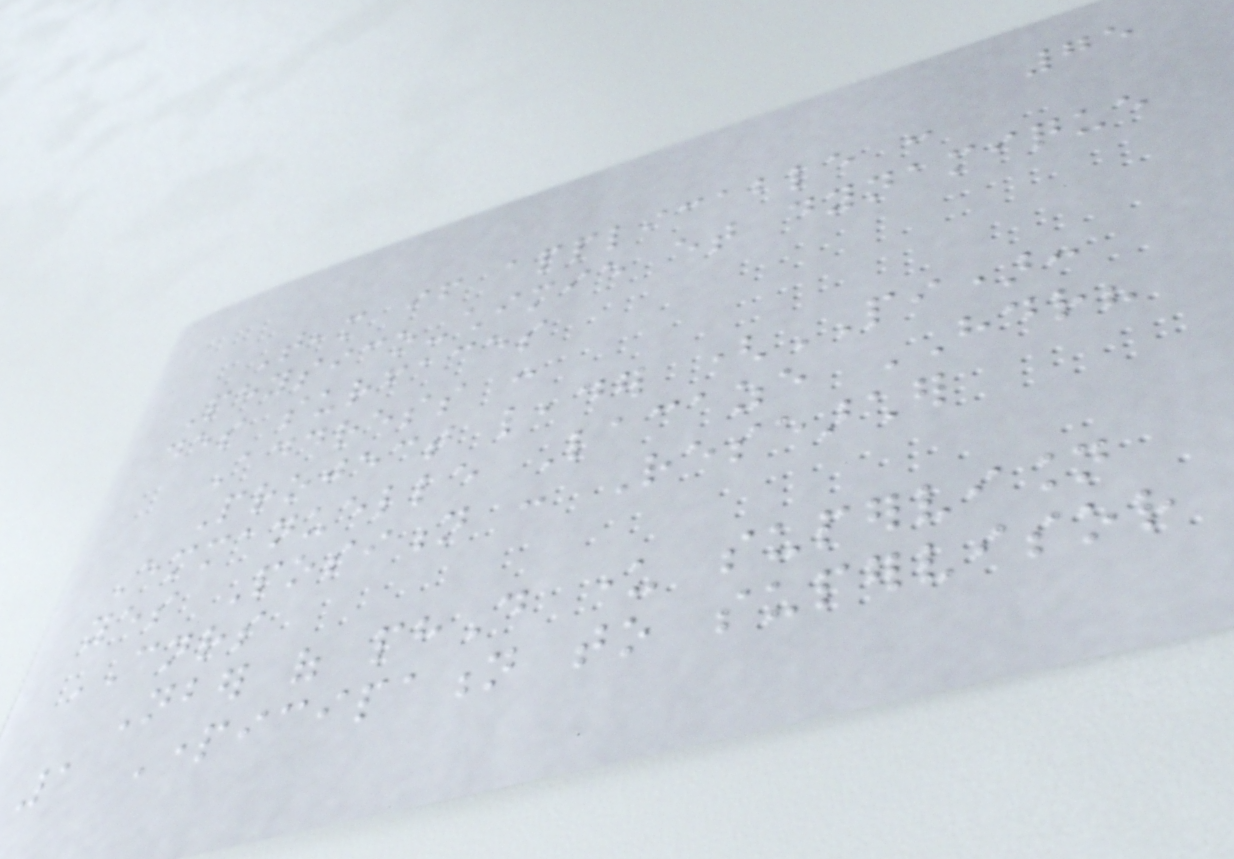75
Team if applicable :
Physico-chimie et dynamique
des surfaces
Address :
Project leader (PI):
Emmanuelle Lacaze HDR?
yes Position : Researcher
CNRS
Nber of phD under supervision
1 Participation to supervisor
